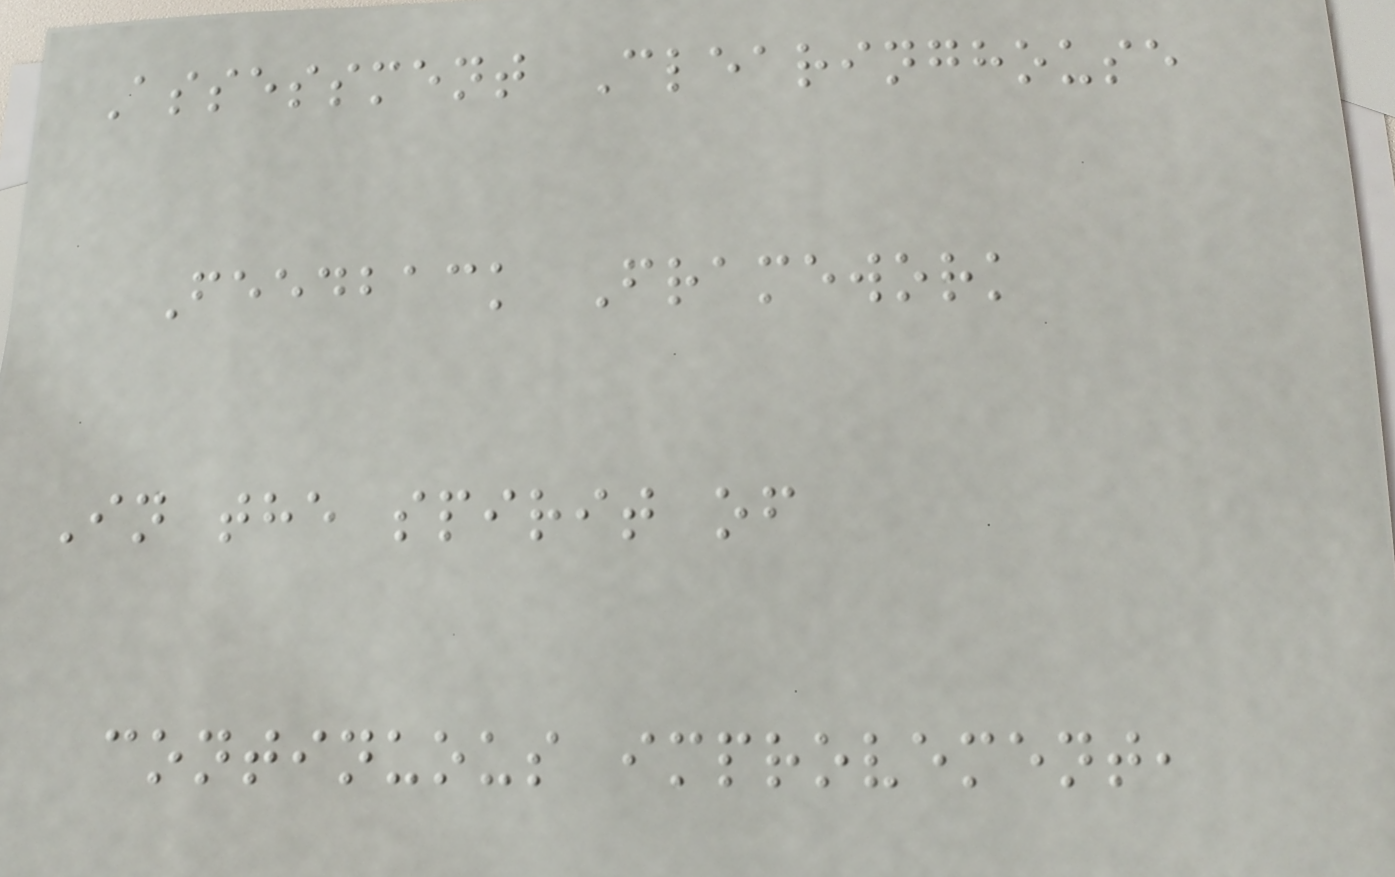Assessment Clearinghouse
Feedback Framework
In the spirit of
continuous improvement,
